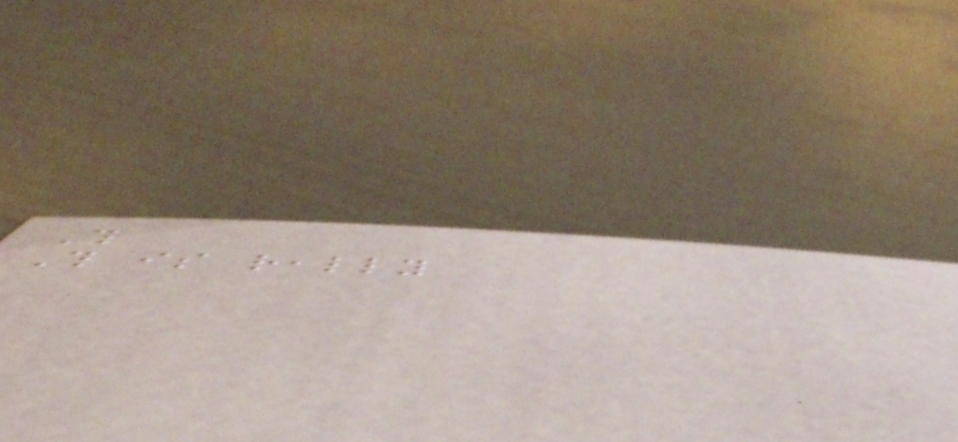This
This is really
